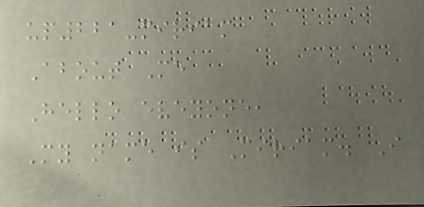up221-miriam
About Me
Hello eveyone,
My name is Miriam. I
